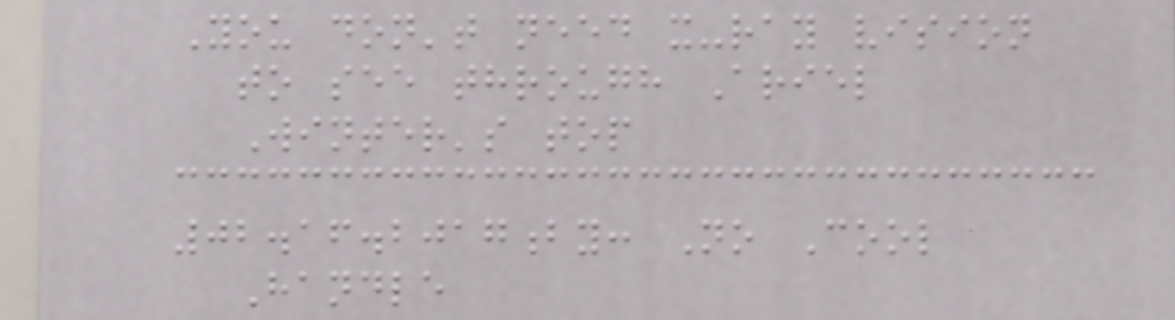You don't need x-ray vision
to see through Ariel
Winter's top
02.16.2017by: No Cool
Handle
